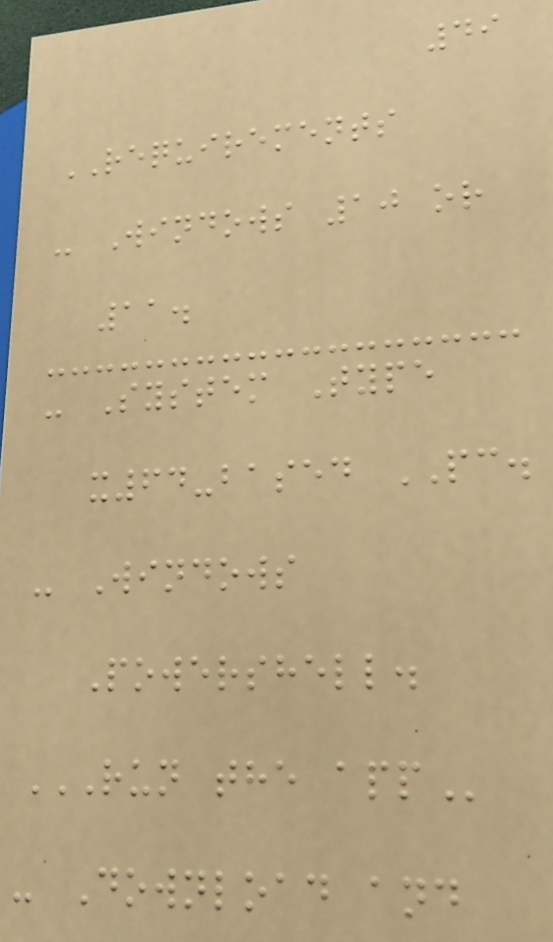49
REQUIREMENTS
- Windows 10 or
11.
- System Type
x64-based PC.
- Windows
Powershell.
RUN THE APP
- Download and
